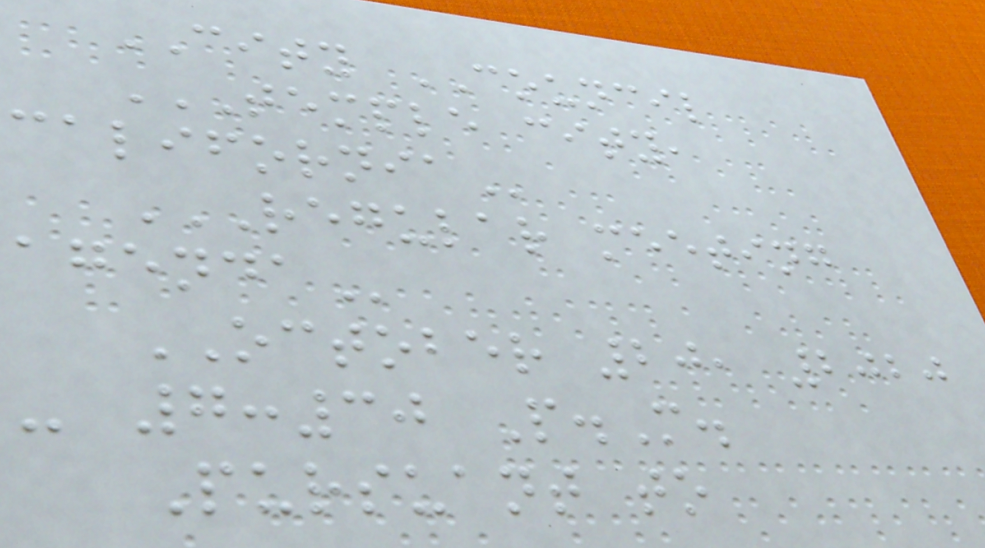CITY COUNCIL
TEMPLE CITY,
CALIFORNIA
REGULAR MEETING
AGENDA
OCTOBER 20, 2020
- 7:30 P.M.
Pursuant to
